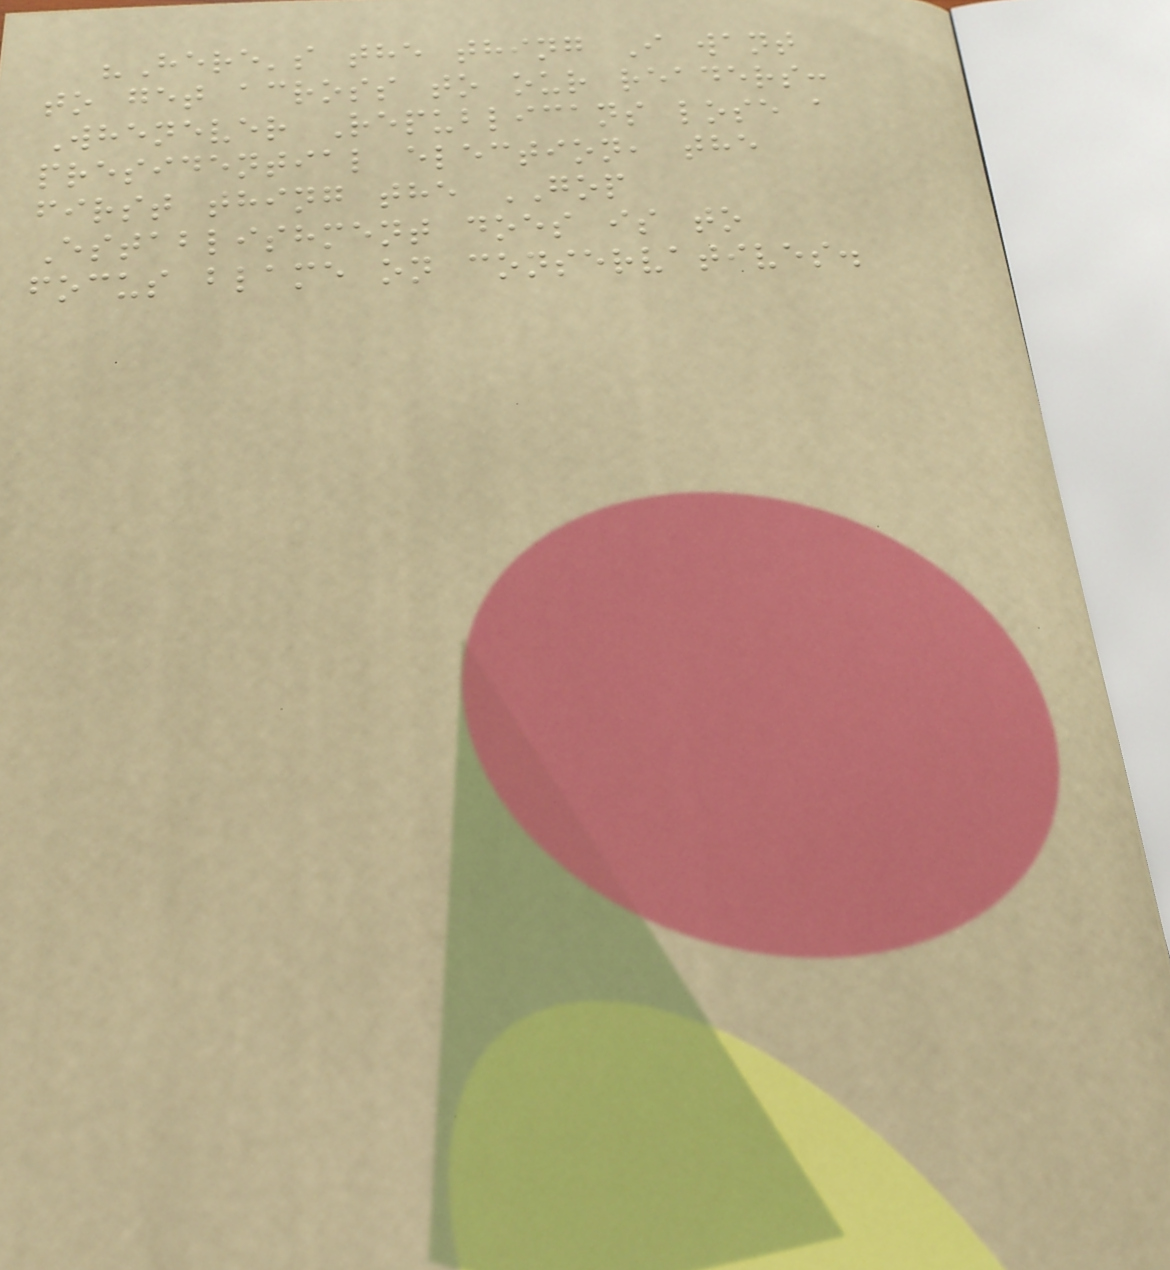"Here's the thing I want
to get across to our readers:
Whenever Republicans lose a
presidential election, the
first thing the GOP
Establishment does is to
focus blame on conservatives.
